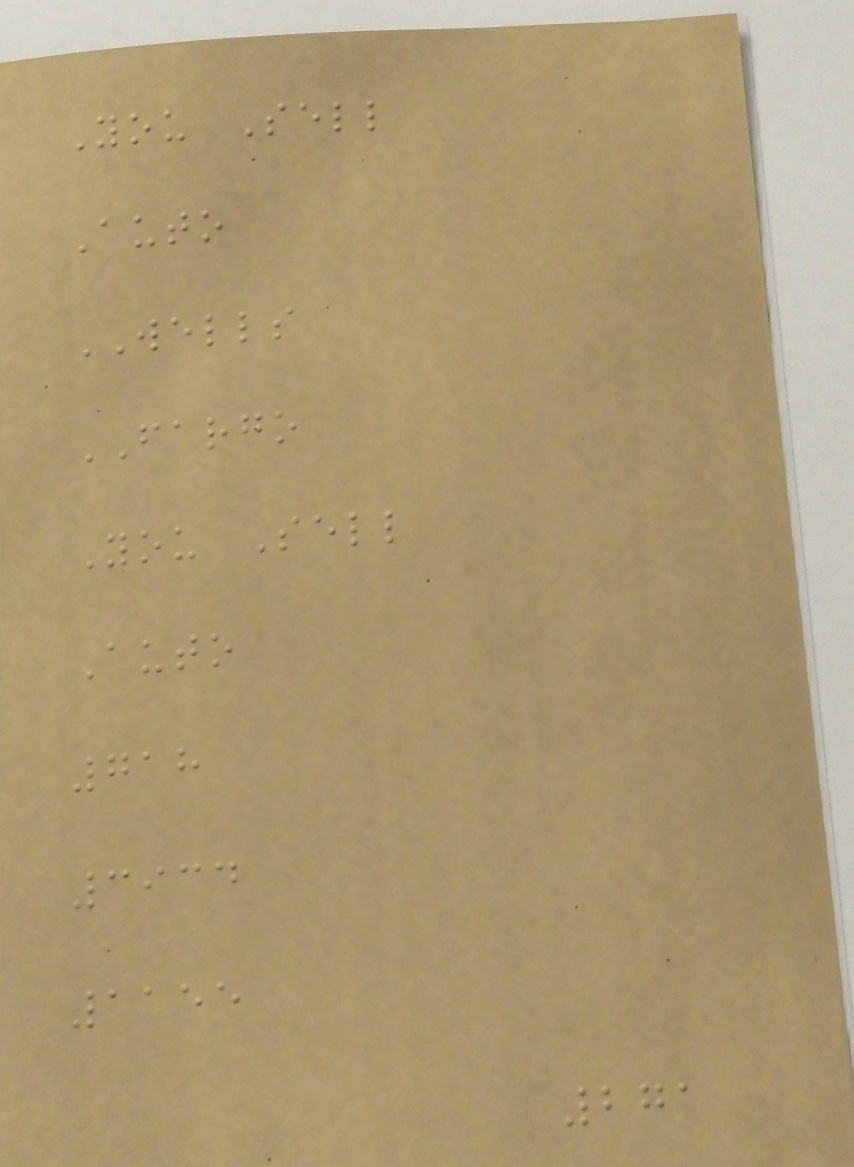You Sell
Auto
WELLS
FARGO
You Sell
Auto
718
3934
1155
271
